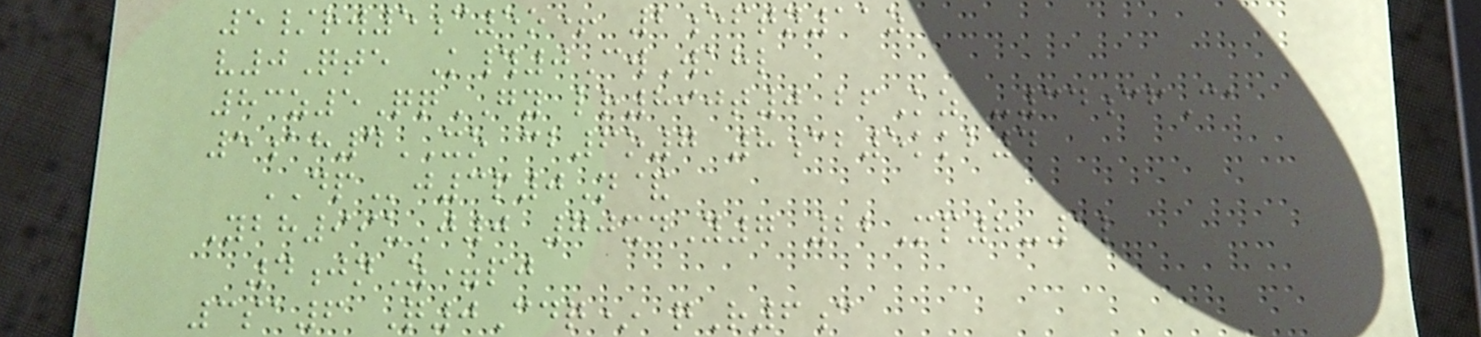5/rw5c5o+ 2eftn11z
v0Qte K#0CwWkhl
83z5QqGY lr890t0 bfKz -34cfCa
5ah4XO cb6o7 8cb5kkb4
DPj3p0N&
Ybh99uJ0 70xdY7 22Mp8-1l
4jnZ=pj
3sa6 Q0Cdq* qR6c
